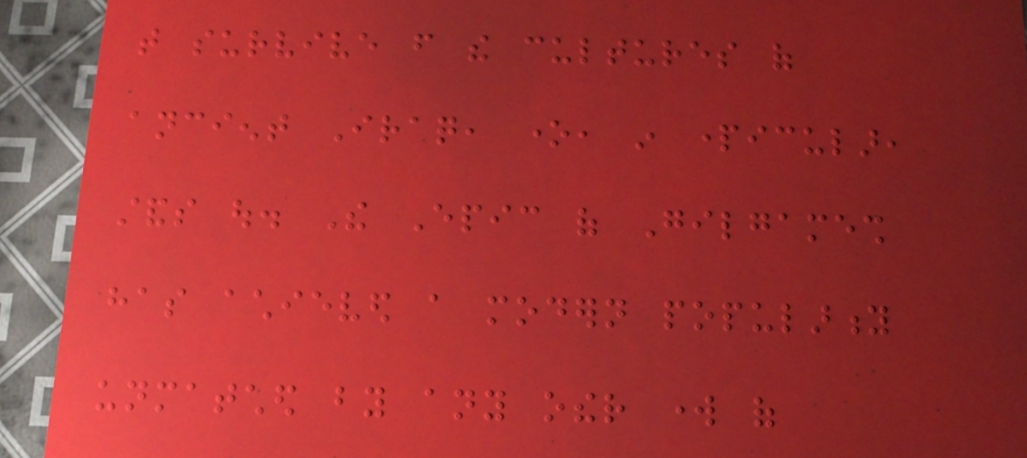that survive from the cultures of
ancient Iraq, one, in particular,
stands out. The Epic of Gilgamesh
has achieved a modern popularity
unmatched by any other work of
